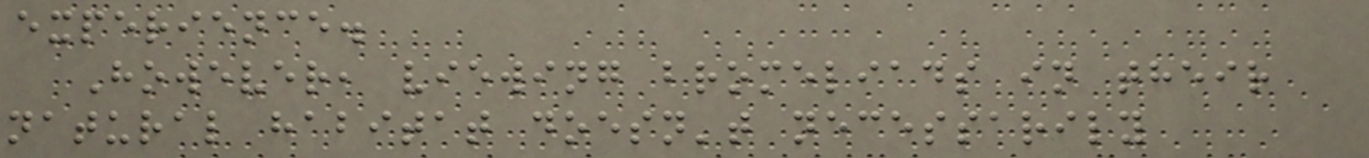experience.
However, viewing bromeliads in their
natural habitat doesn't necessarily
